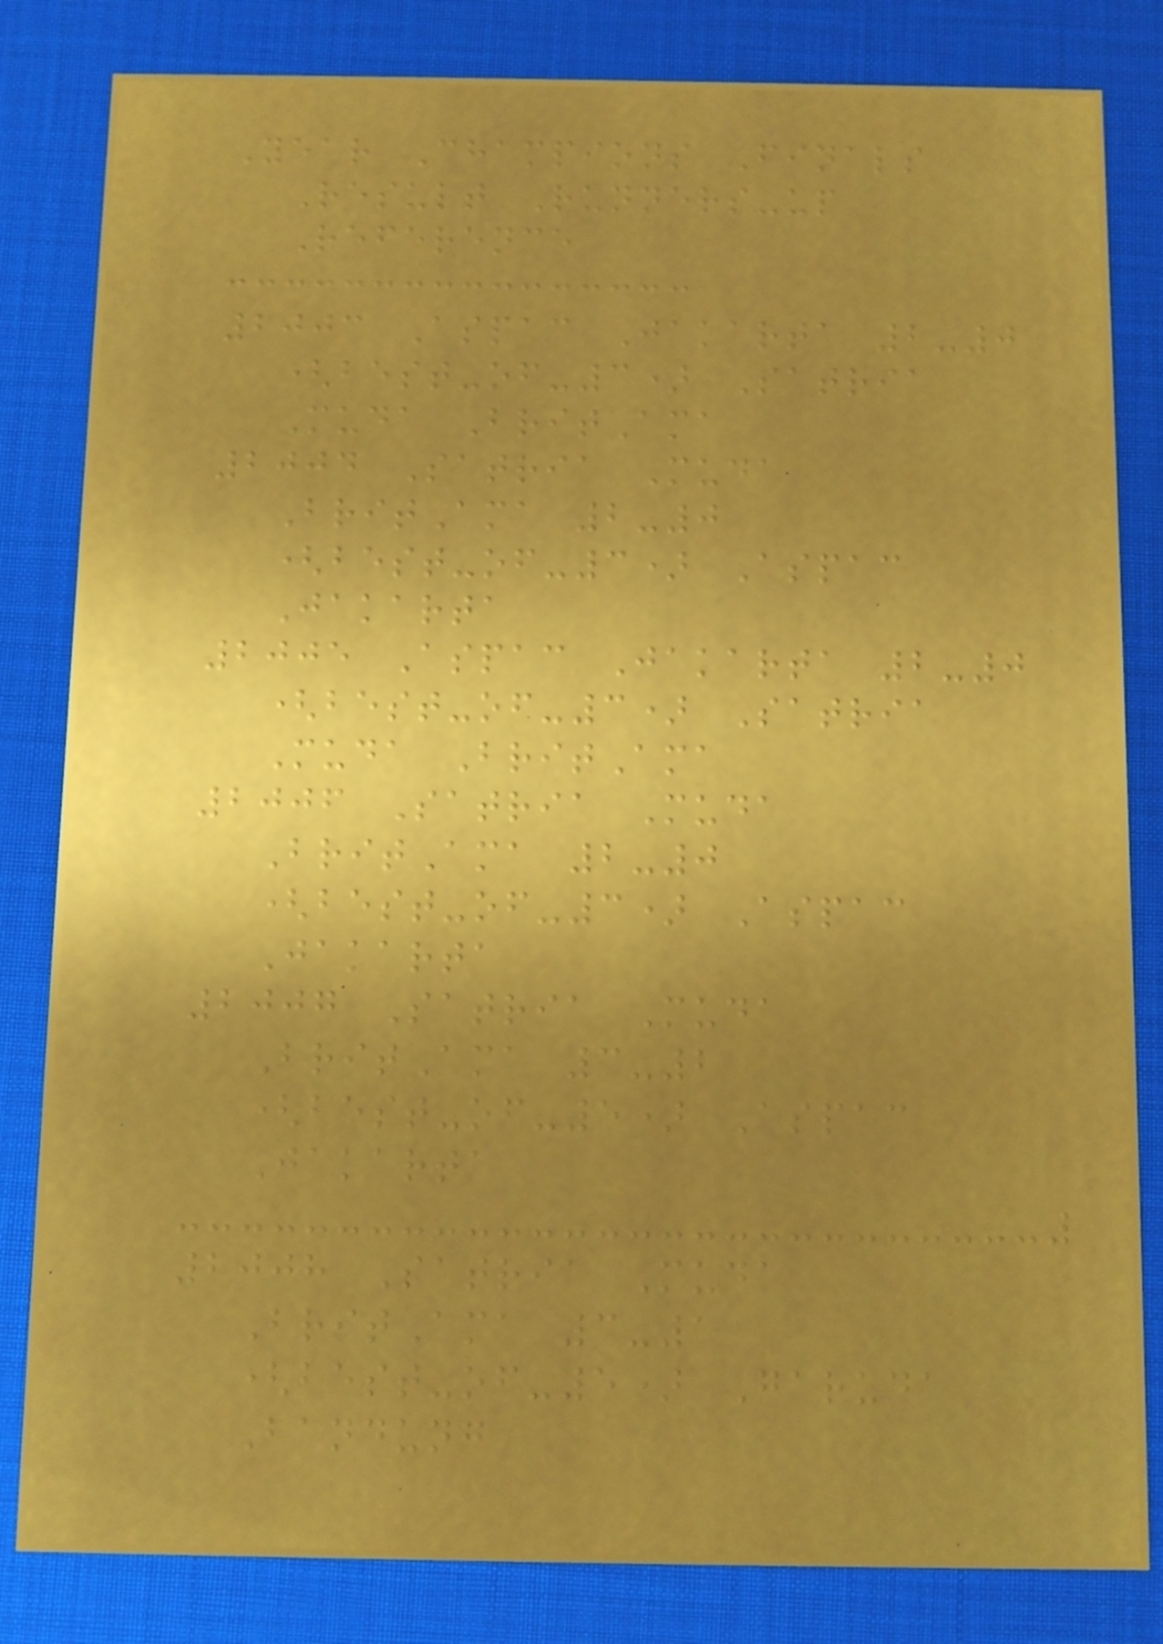Year Champions Finals
Result Runners-up
Reference
2003 Aspac Jakarta 2-0
(best-of-3) Satria
Muda BritAma
2004 Satria Muda
BritAma 2-0
(best-of-3) Aspac
Jakarta
2005 Aspac Jakarta 2-0
(best-of-3) Satria
Muda BritAma
2006 Satria Muda
BritAma 2-0
(best-of-3) Aspac
Jakarta
2007 Satria Muda
BritAma 3-2
(best-of-5) Aspac
Jakarta
2008 Satria Muda
BritAma 3-1
(best-of-5) Garuda
Bandung
